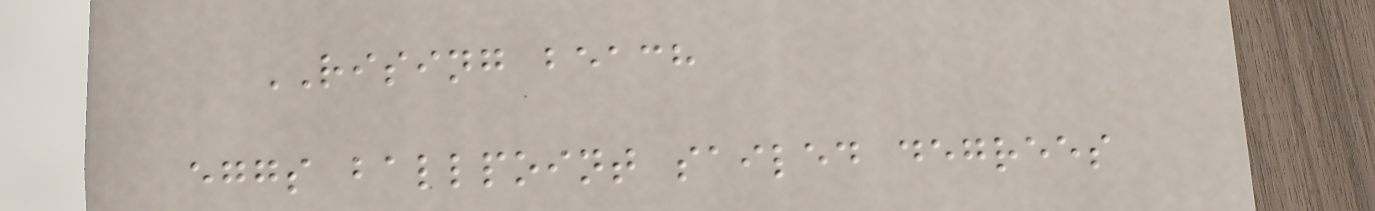RISING beach
eggs ballpoint sailed degrees
